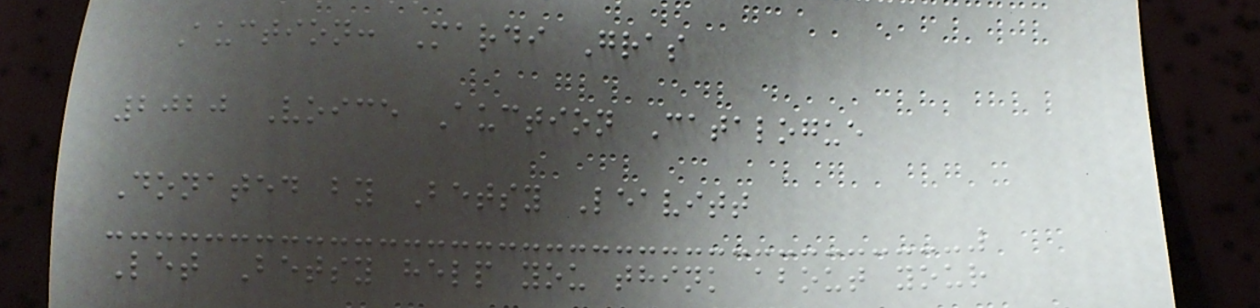Auction: Mardi Gras
2020 Voice Auction Catalogue
Donated by Betsy Leavitt
Let Betsy help you think about your
